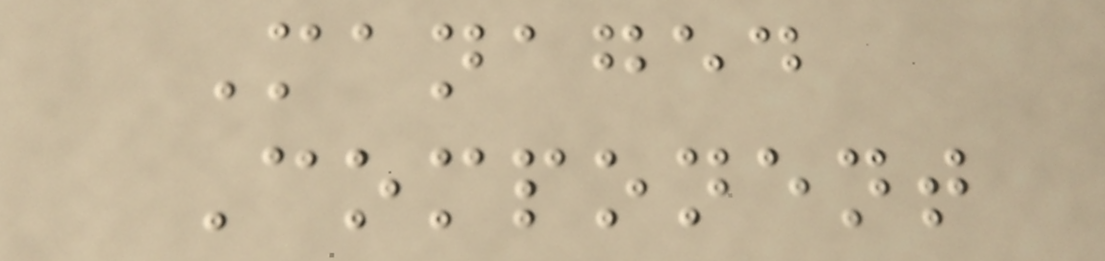Managed
Component
